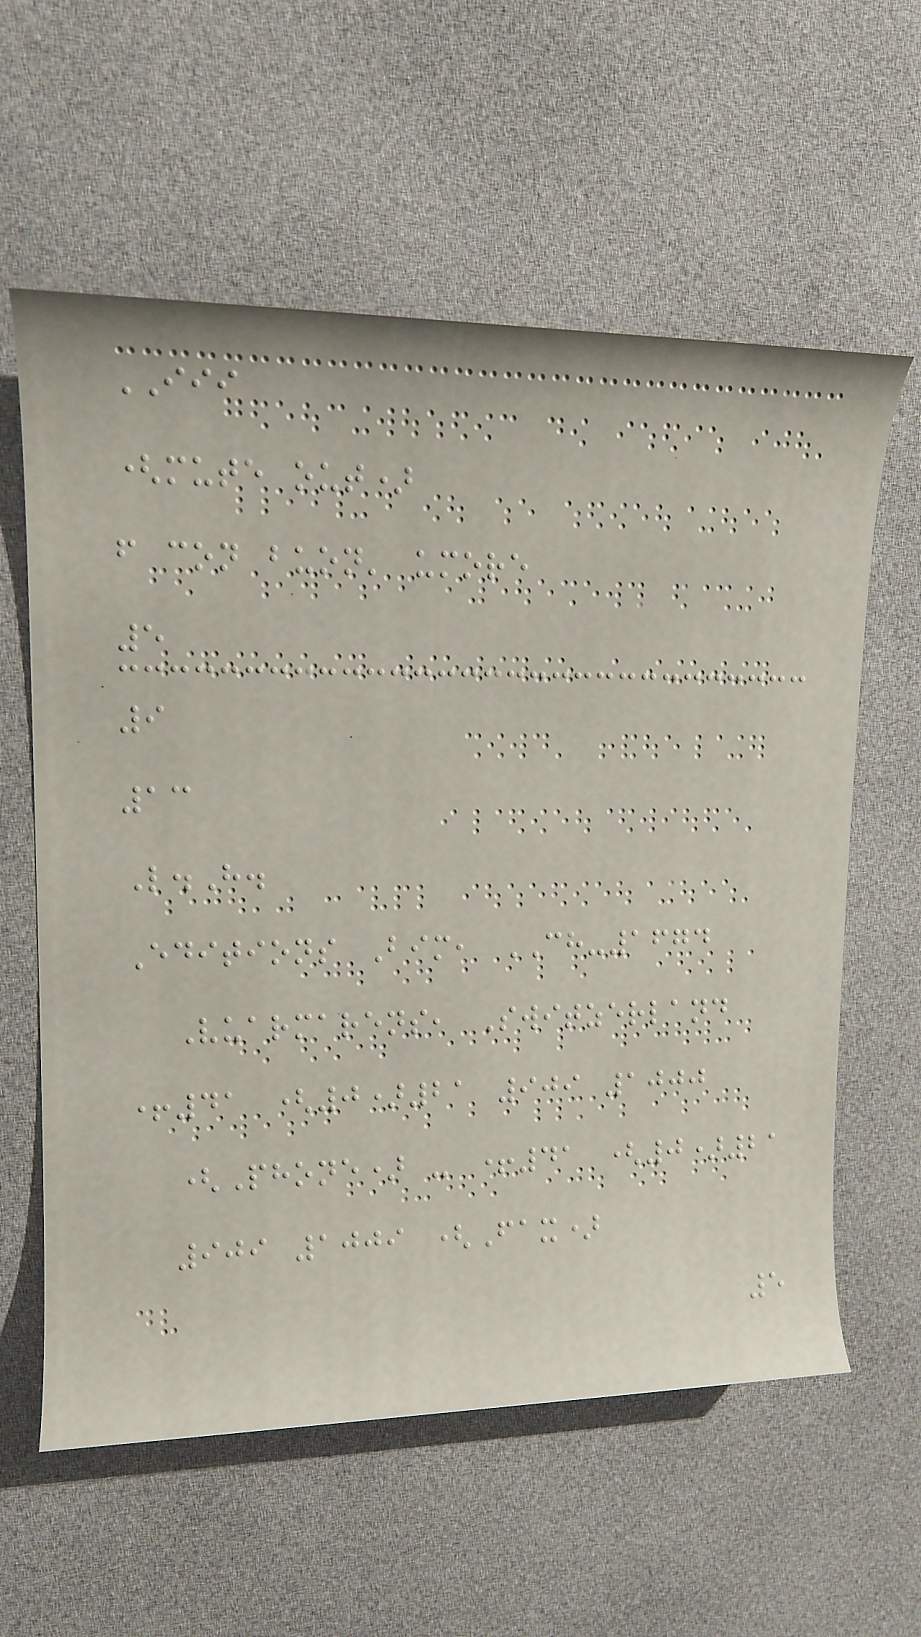III
(mute out)
f con buon' umore
5
9
13
L.H.
Editions Bim, CH-1674
Vuarmarens, Switzerland
+41 (0)21 909 1000
(Phone) - +41 (0)21
909 1009 (Fax)
5
